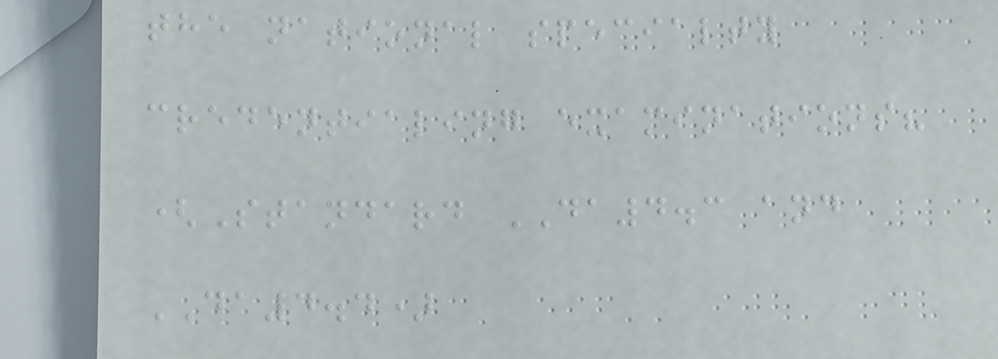the national specialty
credentialing examinations?
(Standard DA4.3 and
DA4.4)
